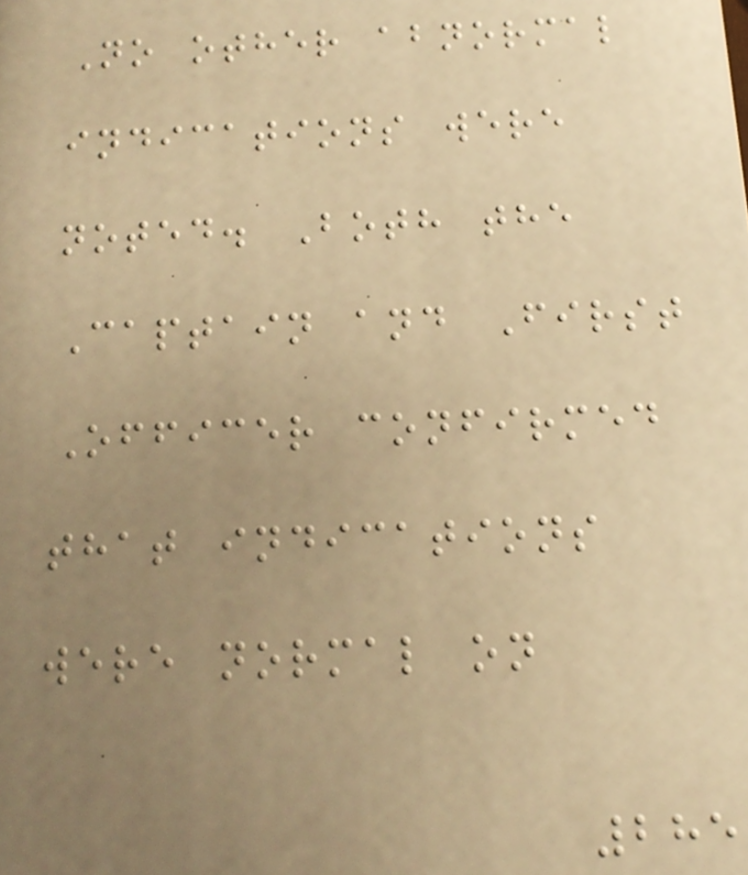No other abnormal
indications were
noted. Both the
Captain and First
Officer confirmed
that indications
were normal on
285
